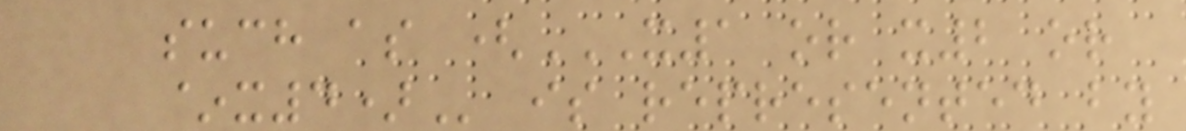such as (X1 OR X2 OR
~X4) is represented by
